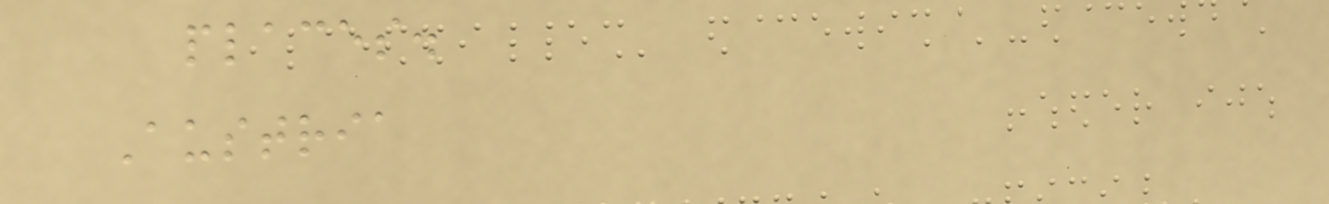places.
Austria
